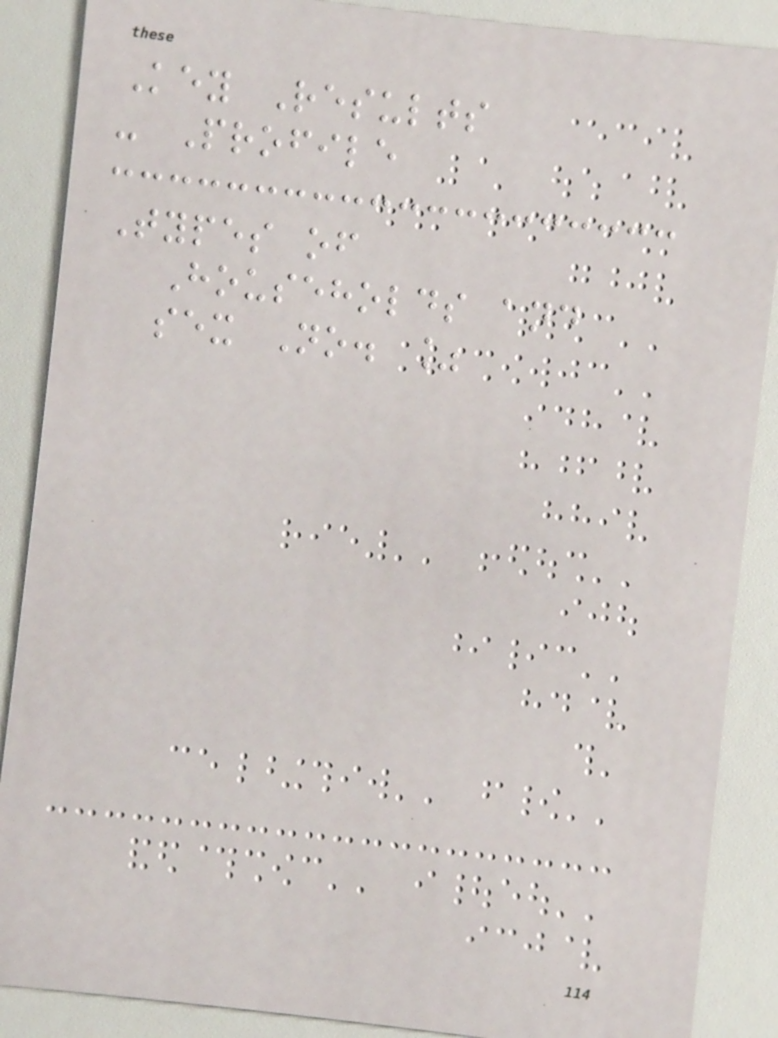Key Results
- Profile
Types of
Households and
sex No. %
